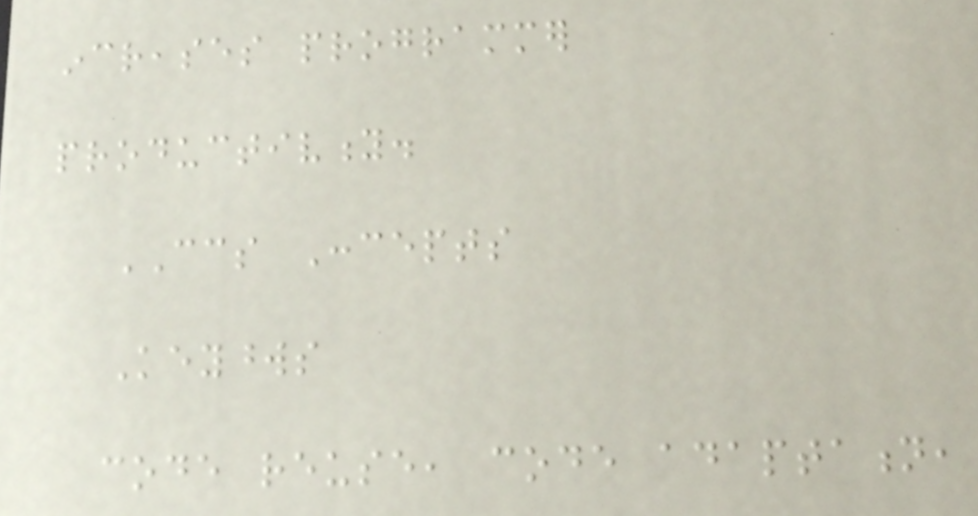increases programmer
productivity.
CCS Concepts
Keywords
code reuse, code adaptation,
